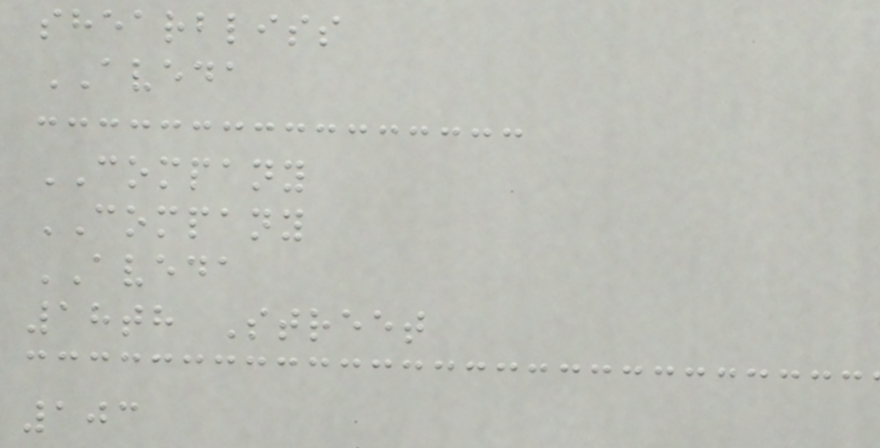shearbliss
AVEDA
COMPANY
COMPANY
AVEDA
18th Street
103
